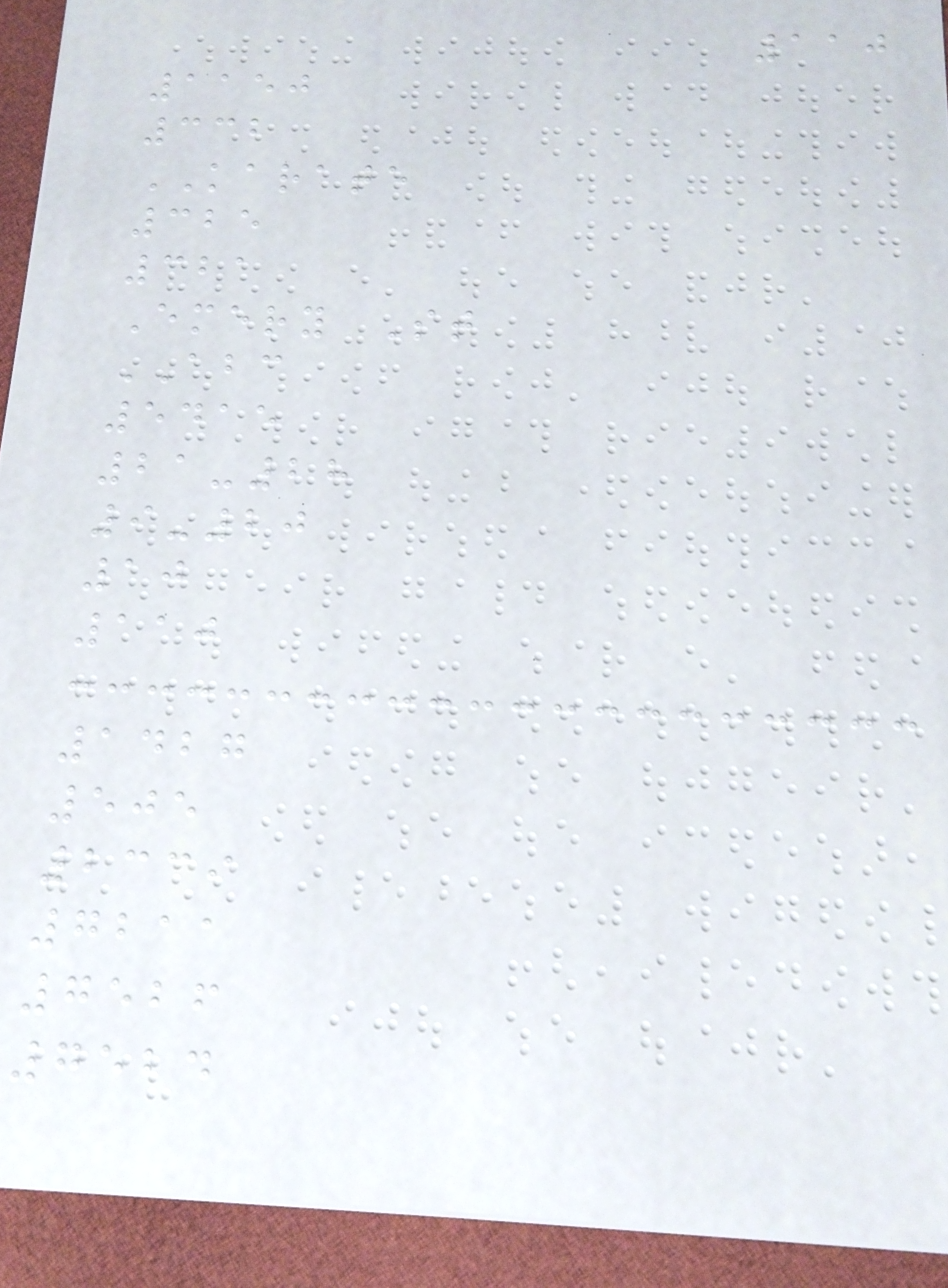110
1150
332
KARATE
325
321
Emery St
ABC
5415
21-28
9-20
10
110
1427
505
2339
7211
7526
7524
